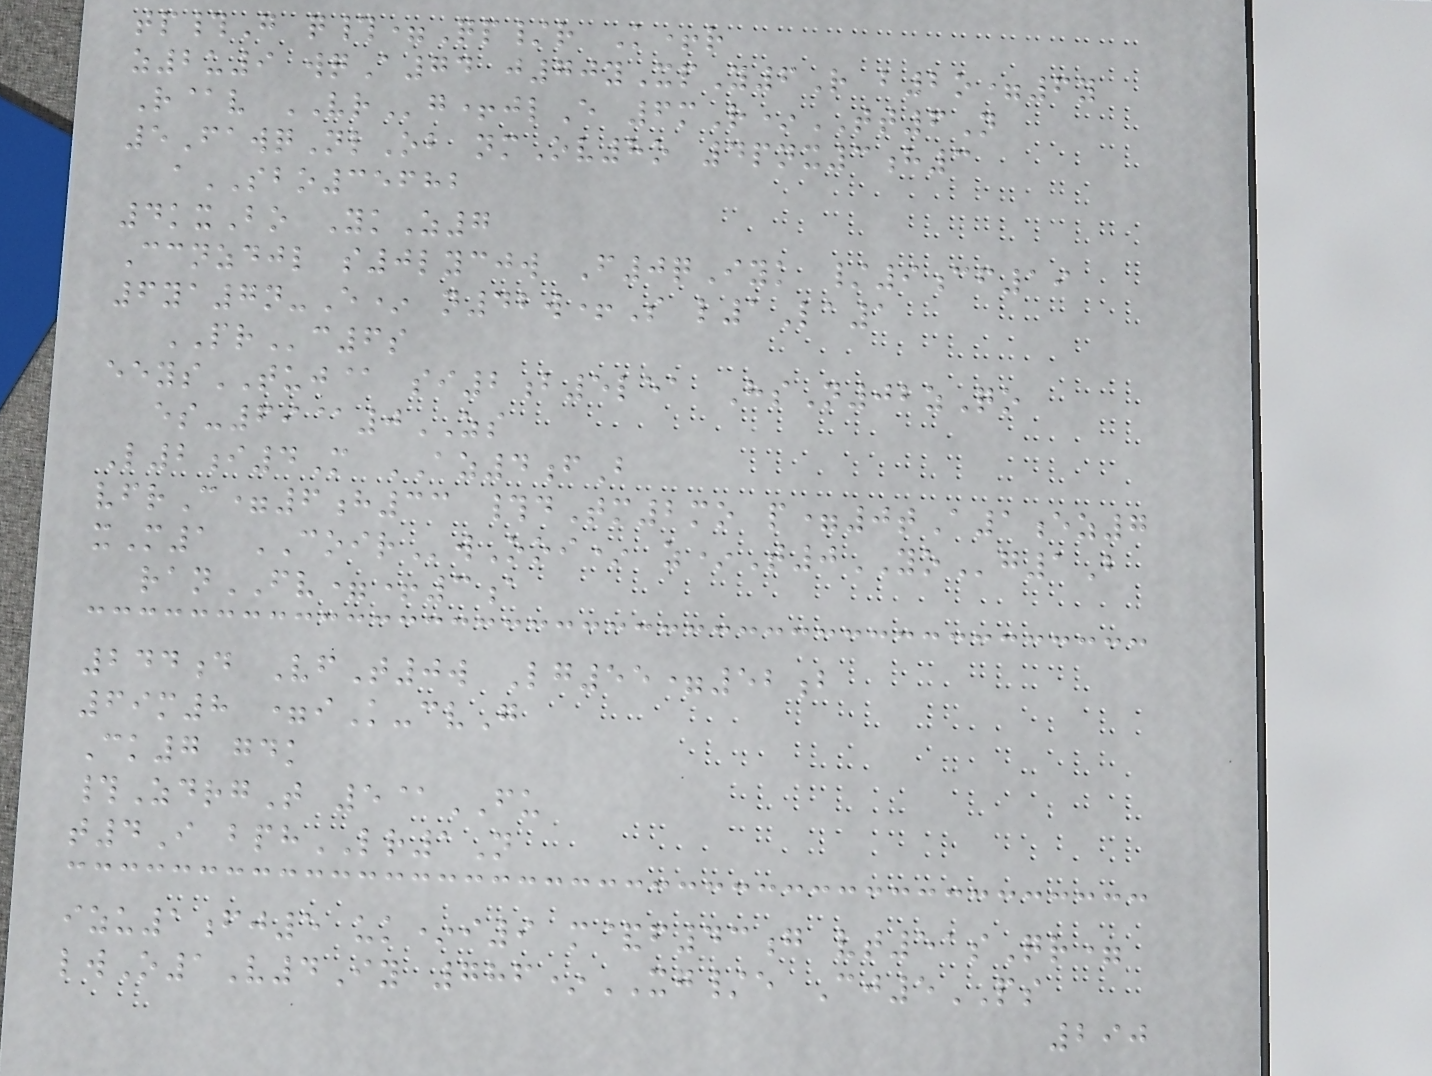tp#G q#=Qp/r K+r
z2u9 wqA74 j70yXpY6R b2o=6y
R@v VRg+jlE 6mR*TT6N
5FawqNlOb nmOv8o 4pnx3h3
aSBO35682
4kxBo YkZ7
Ccnzdjl s0lycjw F0qIyk /9cf19
6ya7n-E* n42w+S l1La1
PRc6s
eeysTUJ@ si2b5lea HsN02zQo
es-69@0ZS
L2i4M AZ4fB
vfrC=6h33 #dTm2mo p=0tA1ez7
xM1 COIRwOoi* z*T0YOg1B
ranFV=+3a
244d VfT0w Lg55=52b
69m8 =iK-cvG
Ck7 gdk
#ZdrgT 5@FU
t4I bphLR1N
izu1fj5 uk*i9 m&f43g vt51sQr=
lwO1V4Iy 786*XG/e Cj5PS
290
